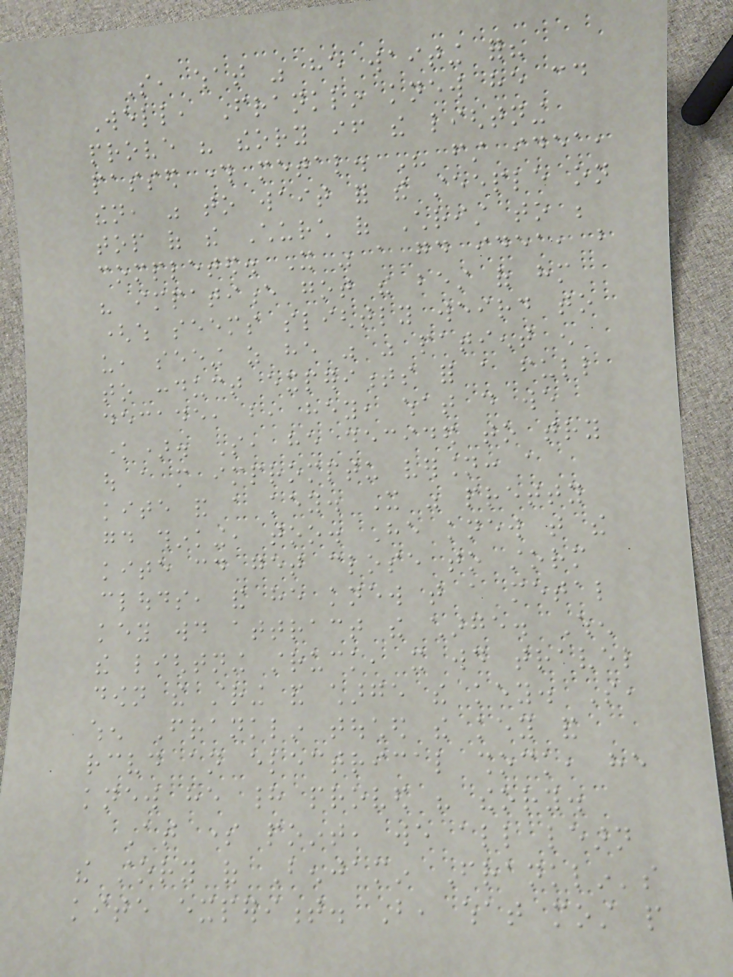So, what was he waiting for?
Well, Franklin knew he could
prove his theory if the lightning
passed through metal. His first idea,
then, was to wait for the steeple on
top of the Church of Christ to be
completed. It was a good idea, but
his impatience got the best of him
(which seems slightly weird to
us, seeing as he was was patient enough
to conduct experiments for a full
decade, but, hey, what do we
know). So, he decided to try
out a more impromptu version: a
kite and a key. It was pretty
good thinking, too. He knew that the
kite could get close to storm
clouds, and he knew that a metal
key would attract the charge. When
the lightning struck, it would travel
down the string and charge the key. So,
when Franklin touched the key and
received an electrical shock, he
knew he had proved his theory.
At some point, we all learn
the story of Benjamin Franklin's
kite experiment. But, what most people
